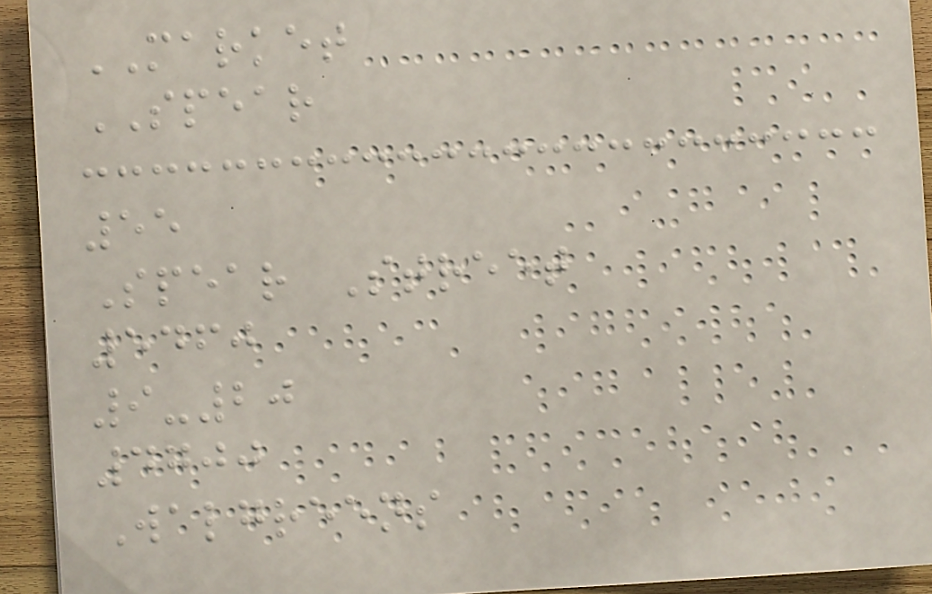MARKET
SPEAR
55
Spear Street
5460
9-20
4700
Walgreens
